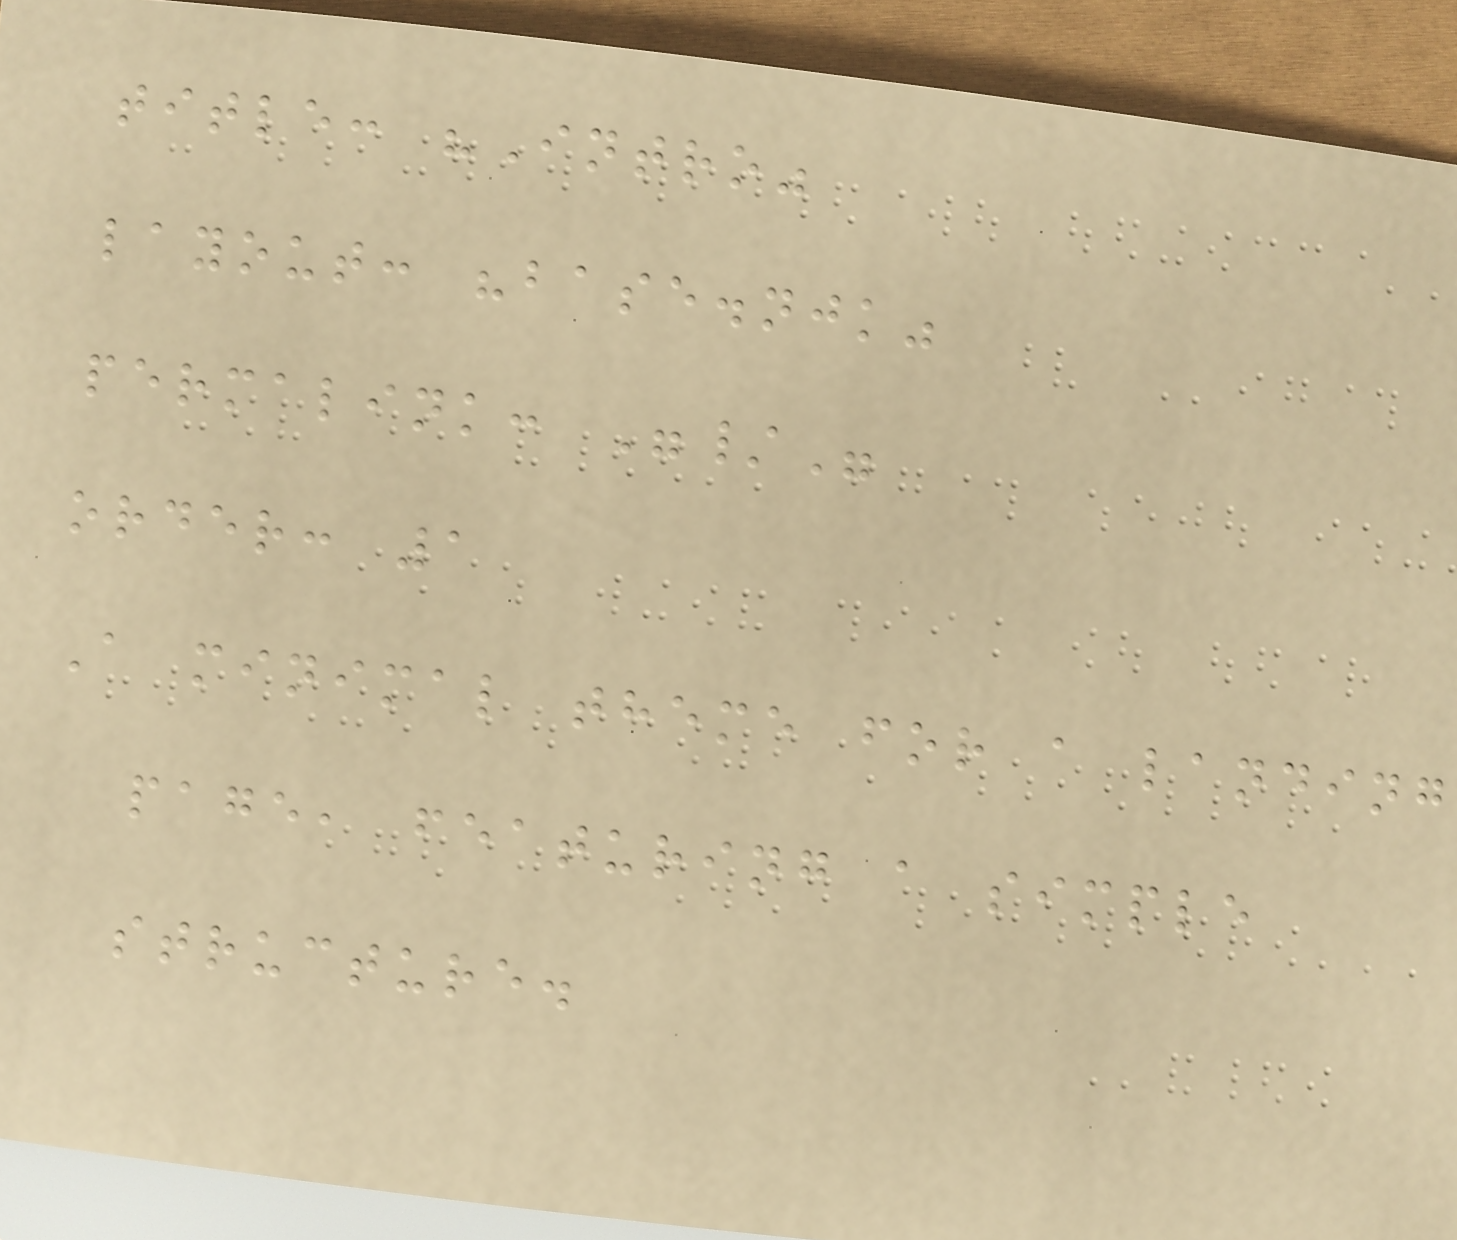title: "Intro"
layout: "base.njk"
permalink: "/"
order: 1
A minimal theme for a landing
page, featuring a simple
structure.
